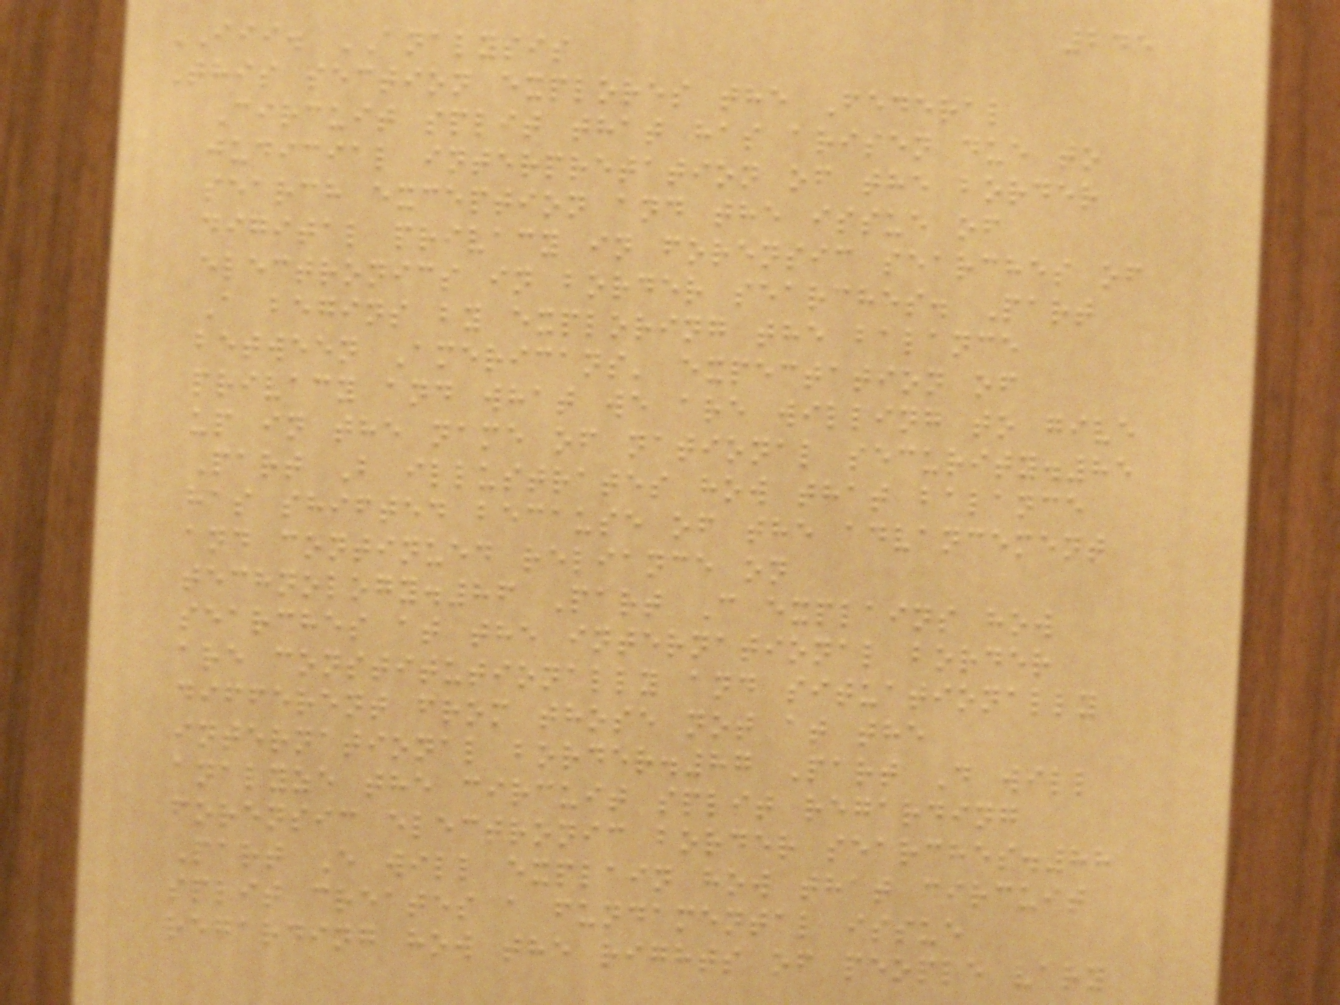245
III. ANALYSIS
This section explores the Federal
Circuit split that has arisen due to
judicial interpretation of the border
search exception and the issue of
digital privacy in forensic searches of
electronics in border searches. Part
A begins by exploring the balance
between Americans' expectation of
privacy and what we are willing to give
up in the name of national security.85
Part B illustrates how that balance
has shifted because of the advancement
and continued reliance on
technology.86 Part C explains how
searches at the international border
are constitutionally and situationally
different from those not at the
international border.87 Part D will
analyze the circuit split regarding
forensic electronic border searches.88
Part E will explain how that circuit
split creates a fundamental issue
regarding how the rights of people vary
